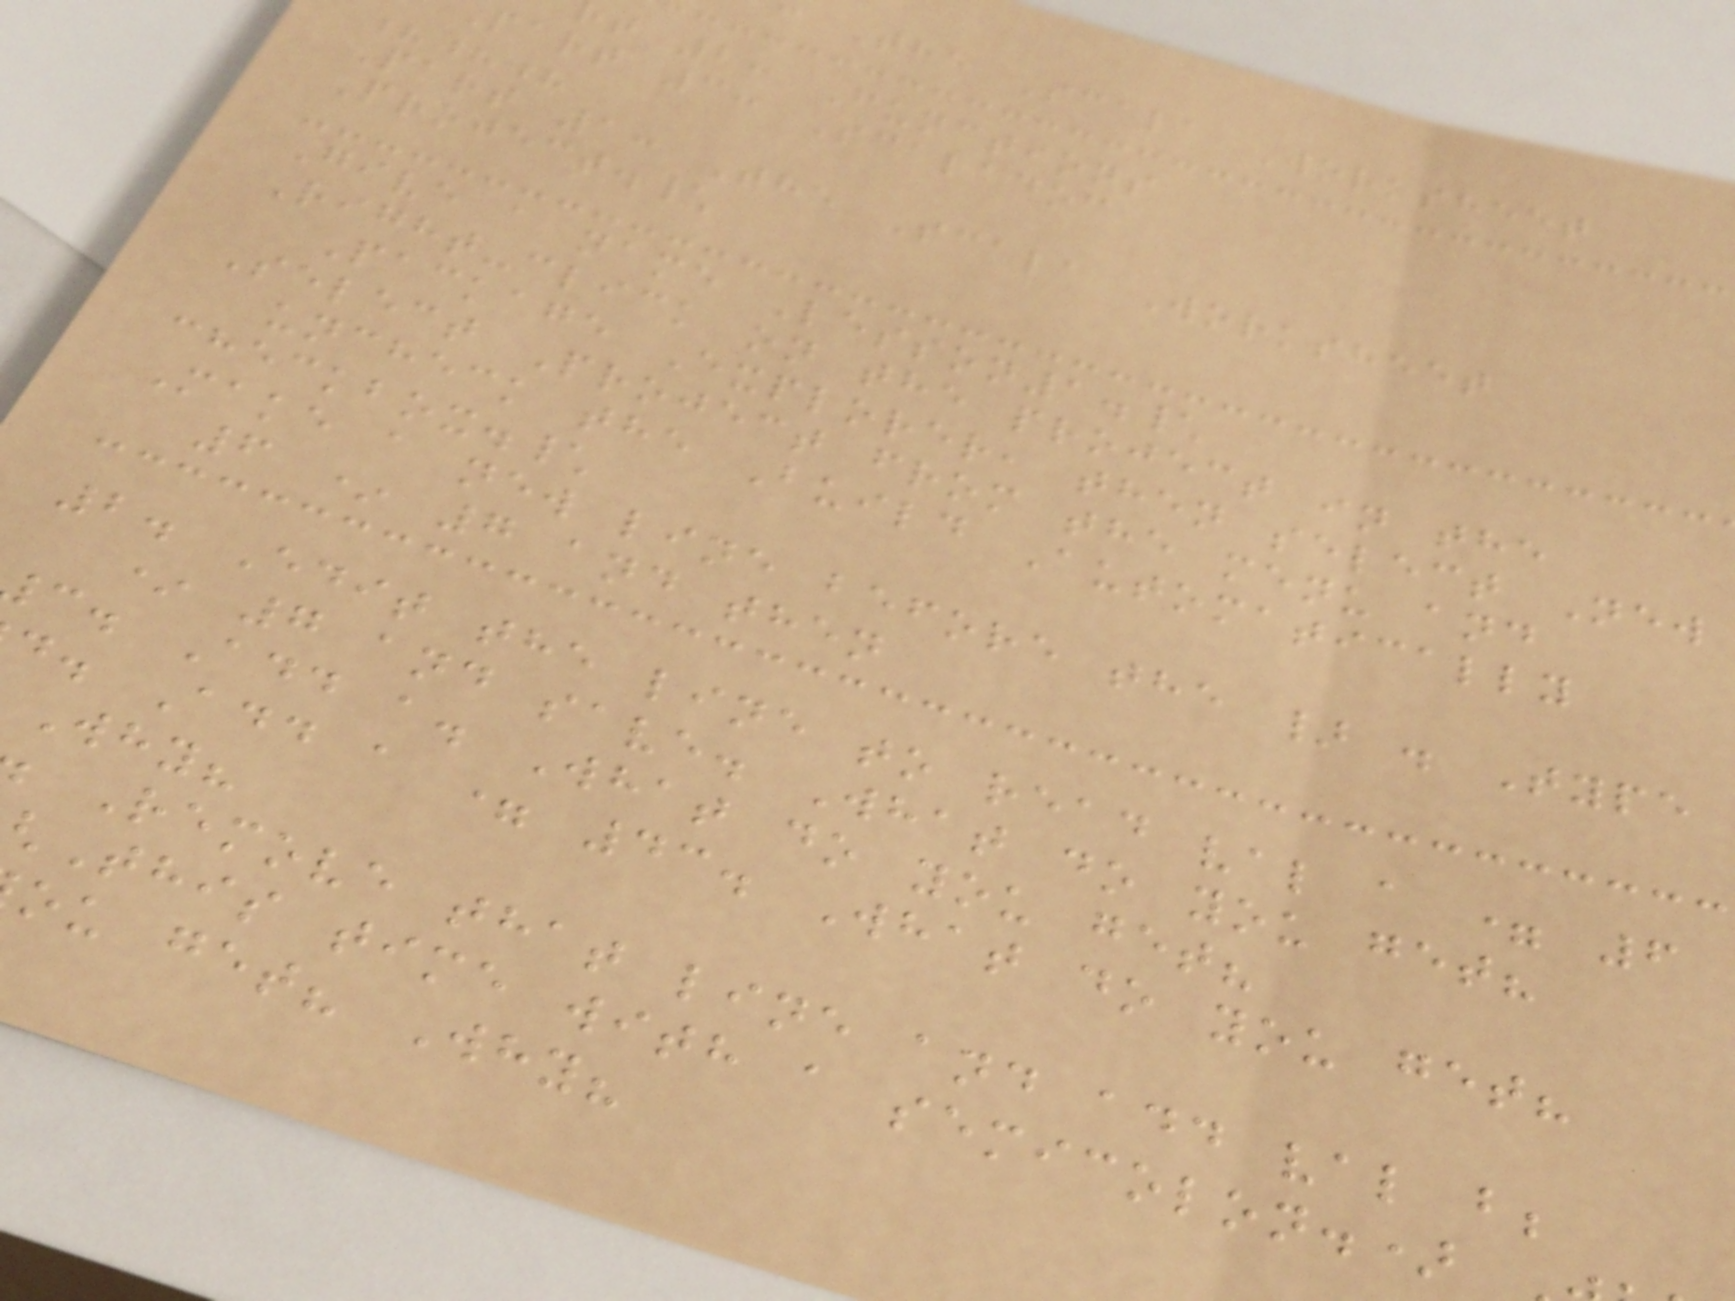The Scala Worksheet
t 2: Functions
part 3: Scaladoc
???
Part 1: The Scala Worksheet
Project.\
Give a name Lesson1.\
Right-click on the project in the
Package Explorer, then select New
Select Project from the menu and
uncheck the Build Automatically
checkbox.\
Make a new line before the } . Type
6 * 7 and then
2. Edit the line to read val a = 6
* 7 and save. What do you get?
c. Add a. What do you get?
d. Add a = 43. What do you get?
Why?
Remove that line and add val b;
This time with a semicolon.)
ou get? Why?
